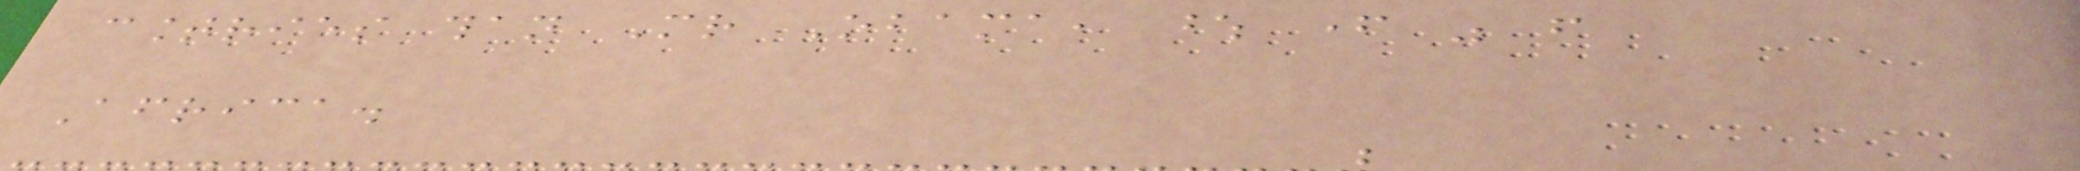countries than Mr Obama, whose father was from
Africa.
